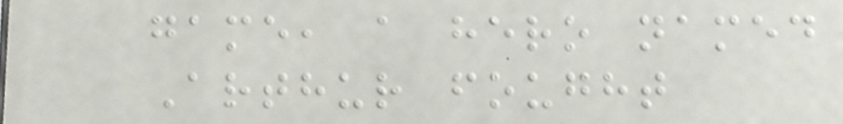game, a hero named
Arthur fought
